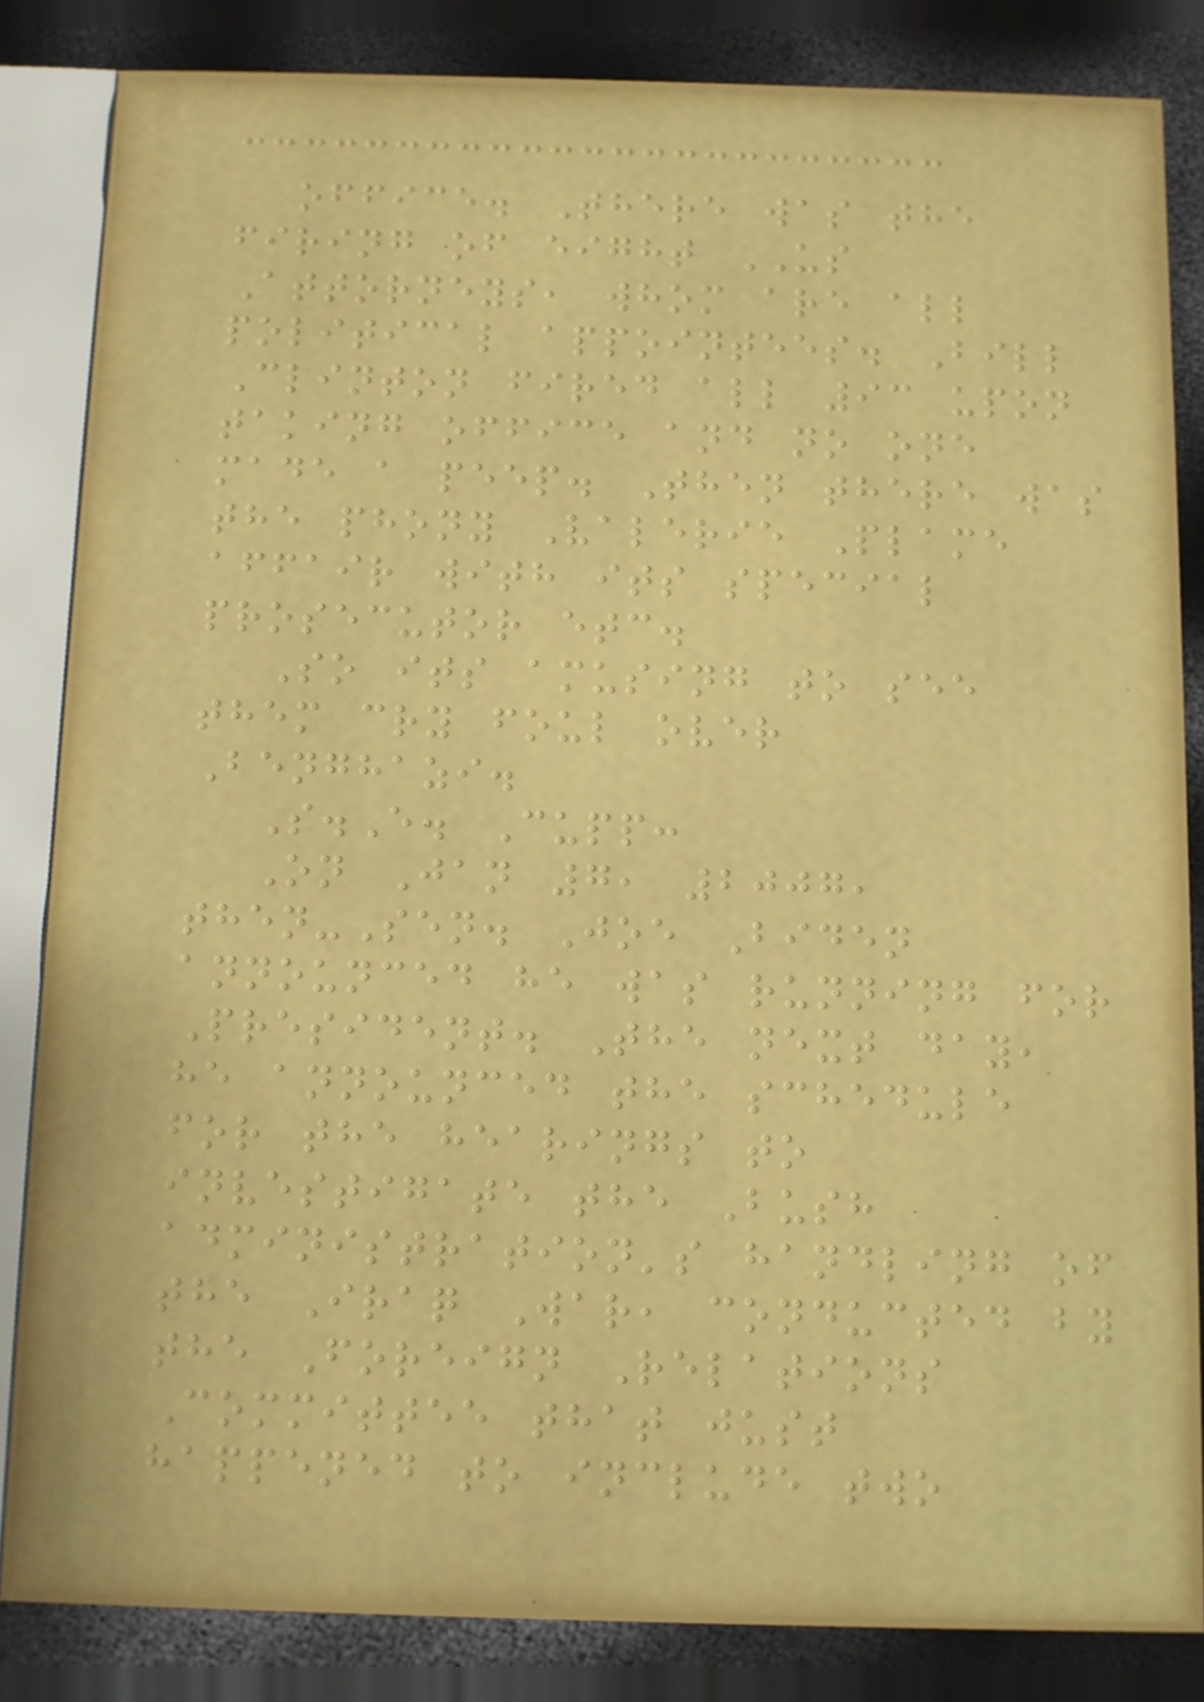office. There was the
firing of eight US
Attorneys, whom are all
political appointees. Bill
Clinton fired all 93 upon
taking office and no one
made a peep. Then there was
the phony Valerie Plame
affair with its special
prosecutor etc.
So its amusing to see
them cry foul over
Benghazi.
S.E. Cupp:
On Jan 7, 2007,
then-Sen. Joe Biden
announced he was running for
President. The next day,
he announced the schedule
for the hearings to
investigate the Bush
administration's handling of
the Iraq War, conducted by
the Foreign Relations
Committee that just
happened to include two
